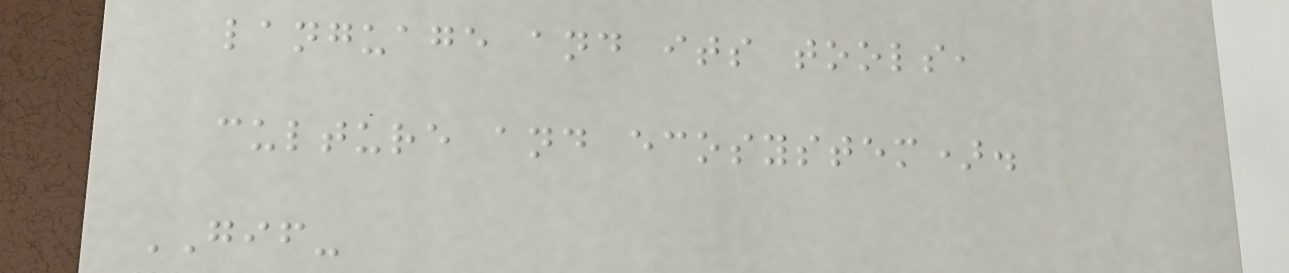language and its tools,
culture and ecosystem).
GIF-
